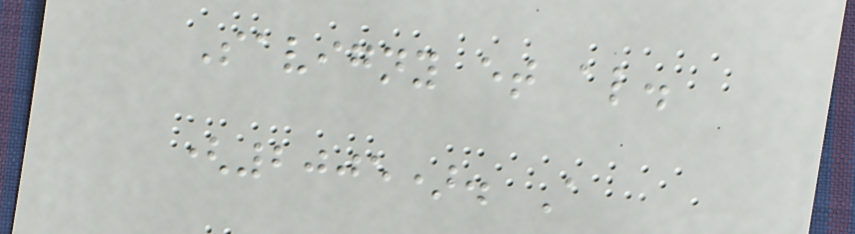Savigny et al.
(2005). A
